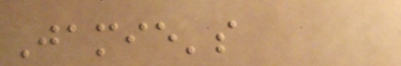Jamie's
